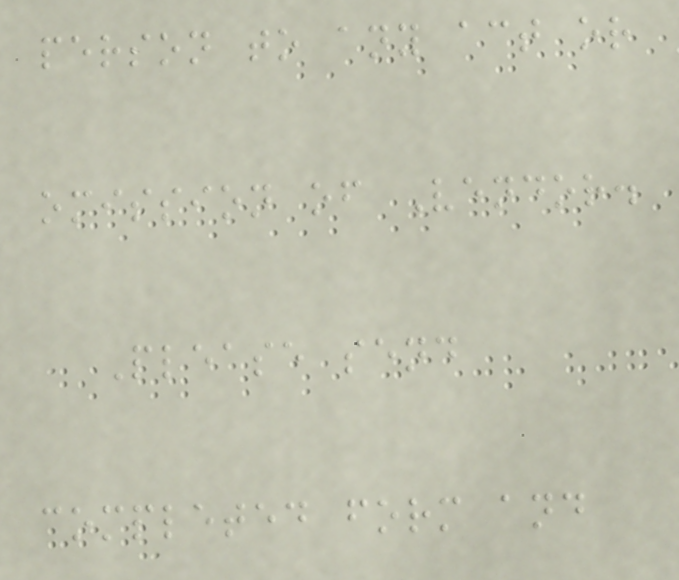person to any act or
omission of Vendor.
Please send
completed form and
